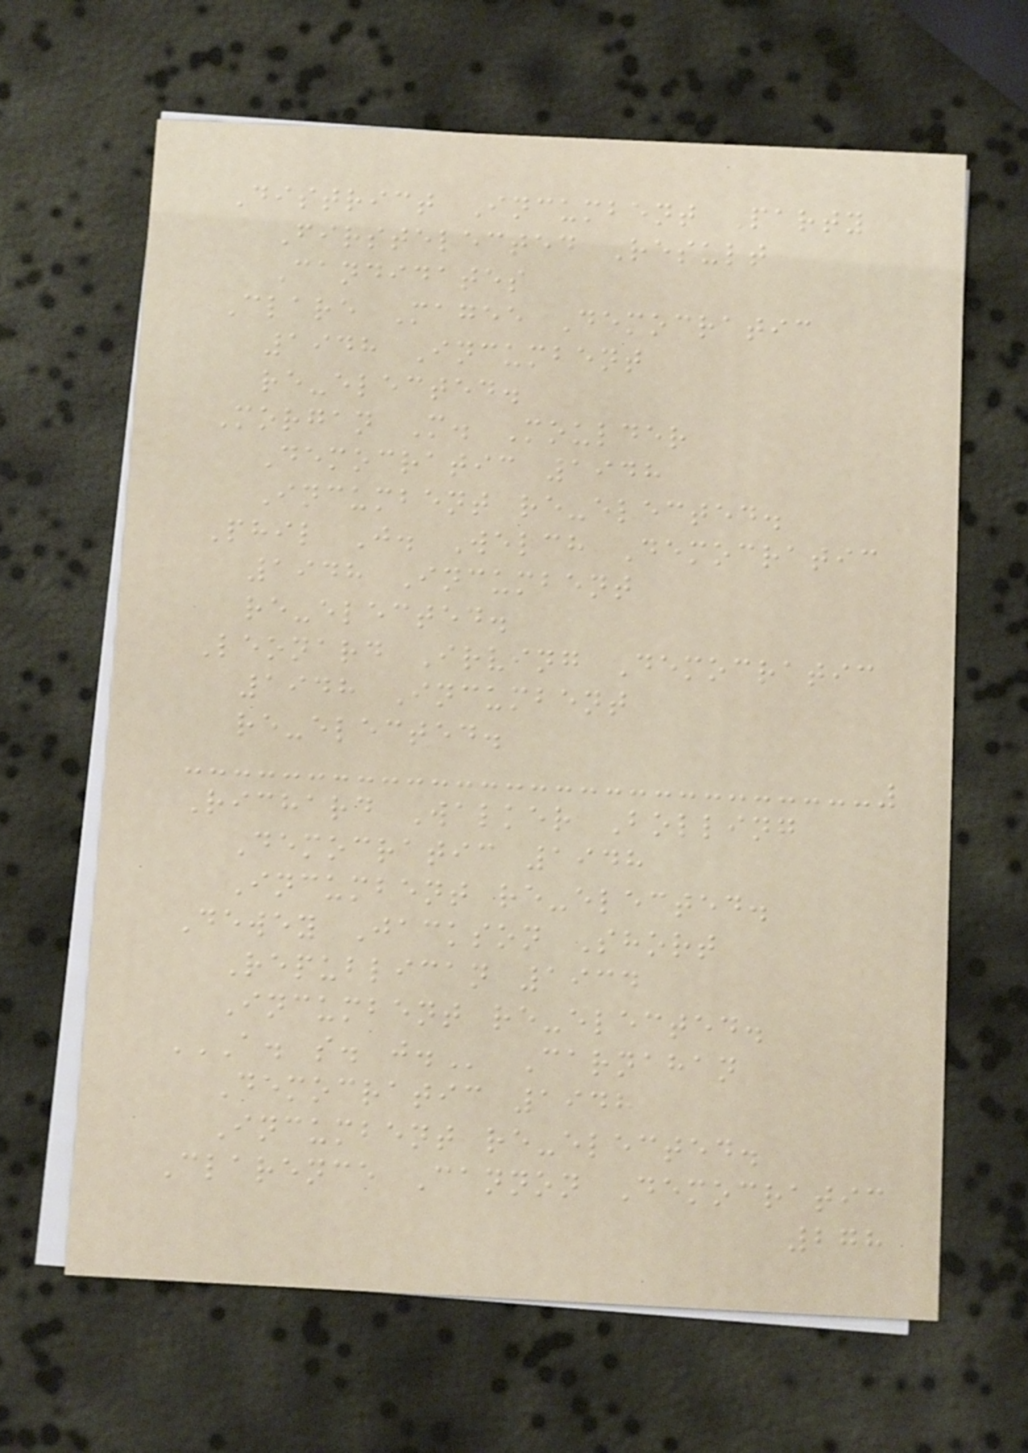District Incumbent Party
Firstelected Result
Candidates
Clare Magee Democratic
1948 Incumbent
re-elected.
Morgan M. Moulder
Democratic 1948
Incumbent re-elected.
Phil J. Welch Democratic
1948 Incumbent
re-elected.
Leonard Irving Democratic
1948 Incumbent
re-elected.
Richard Walker Bolling
Democratic 1948
Incumbent re-elected.
Dewey Jackson Short
Republican 1934
Incumbent re-elected.
A. S. J. Carnahan
Democratic 1948
Incumbent re-elected.
Clarence Cannon Democratic
278
